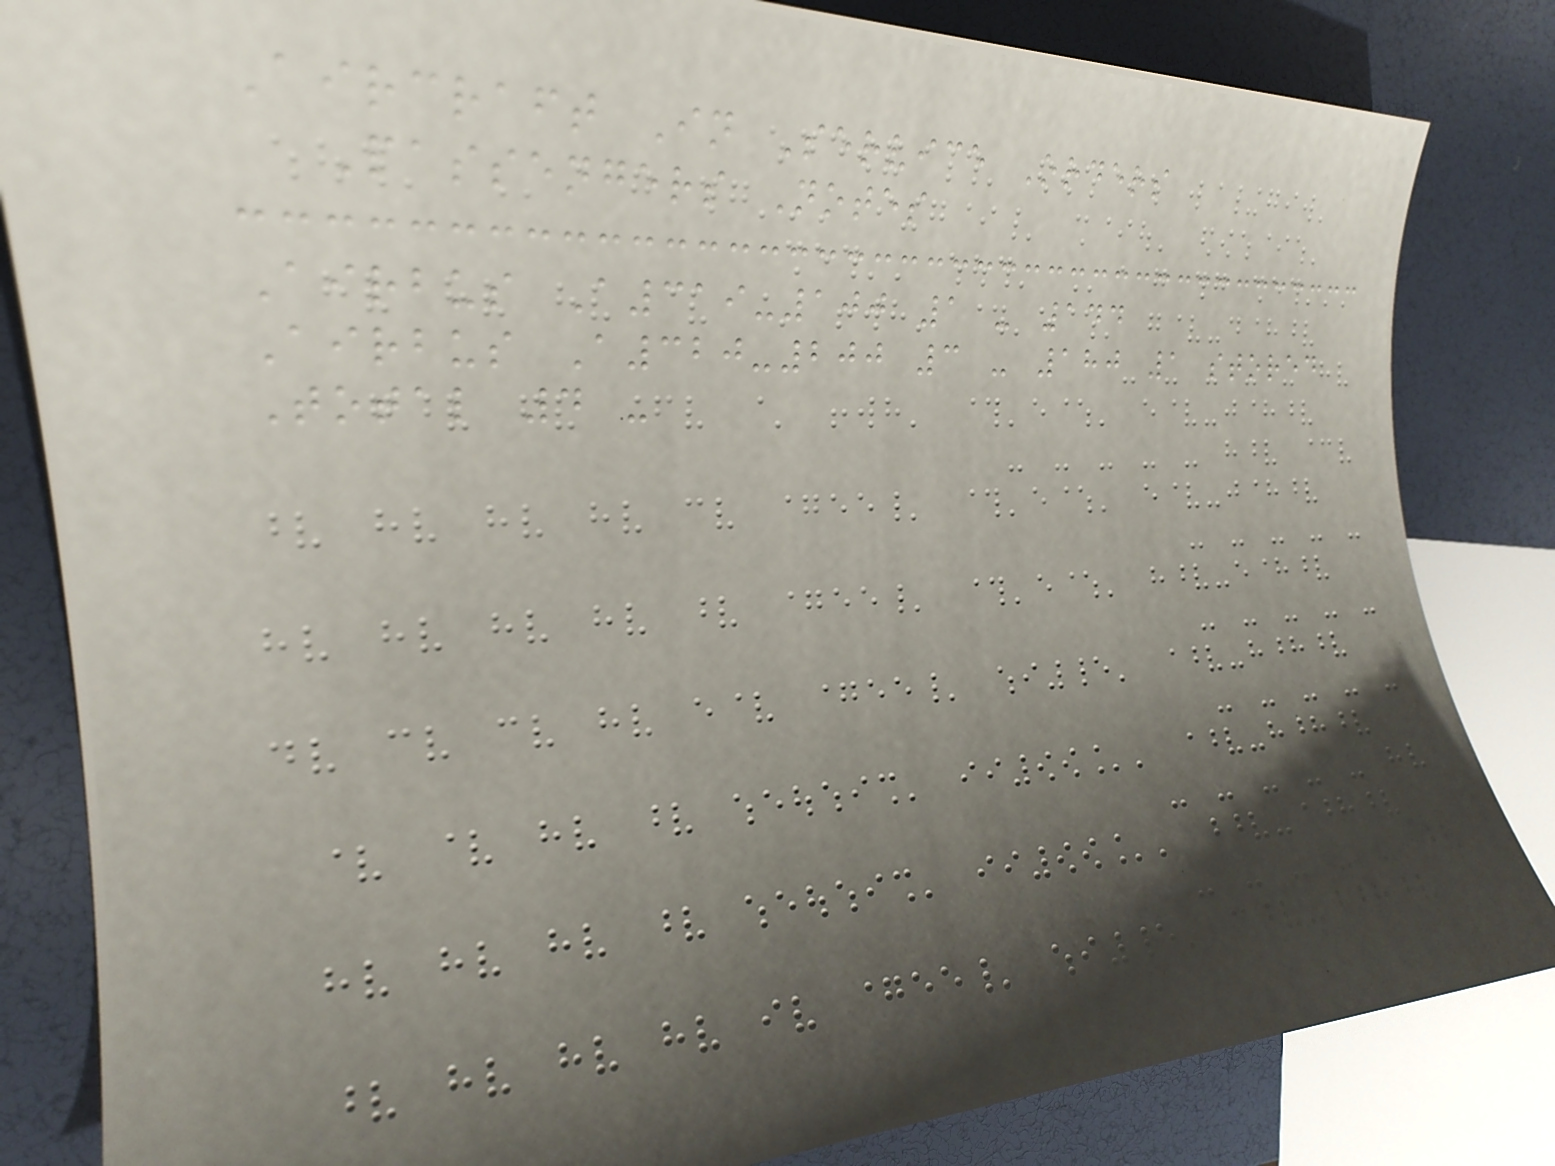Aircraft In Service Orders
Passengers Notes
Airbus A319-100 1 - 144
Airbus A320-200 3 - 180 1 stored
Total 4 -
